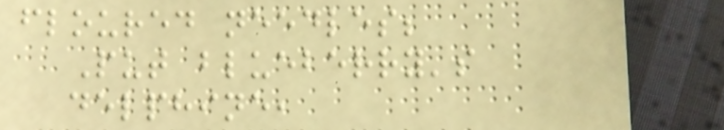floured needles;
Put blueberry's
delphine,
